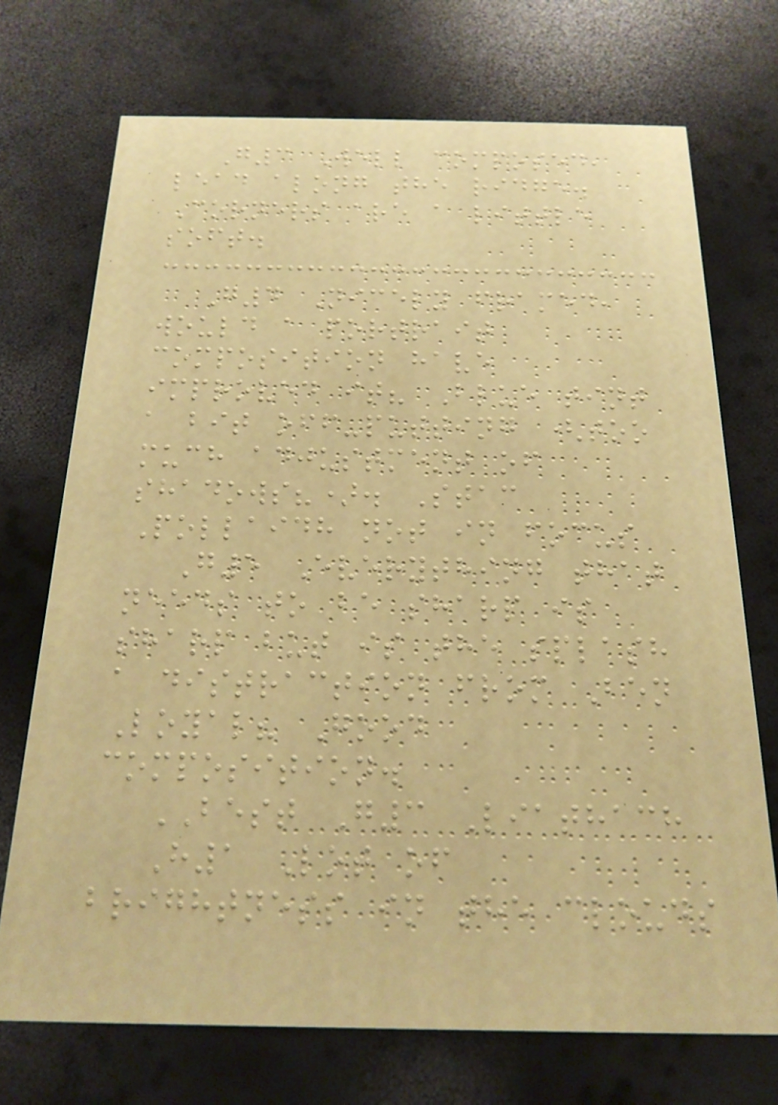G3 Well composed,
lead along the ridge.
Corners are a little
soft.
G4 Nicely framed,
would a portrait
composition have
improved it? Blue tint
a bit off-putting (too
much adjustment of
shadows?). Stac
Pollaidh not in focus
G5 Everything that
needs to be sharp is
sharp but is the splash
a distraction from Ben
Loyal? Good
composition.
BEST G3 Liathach
H1 Lot of
brightness in the clouds
